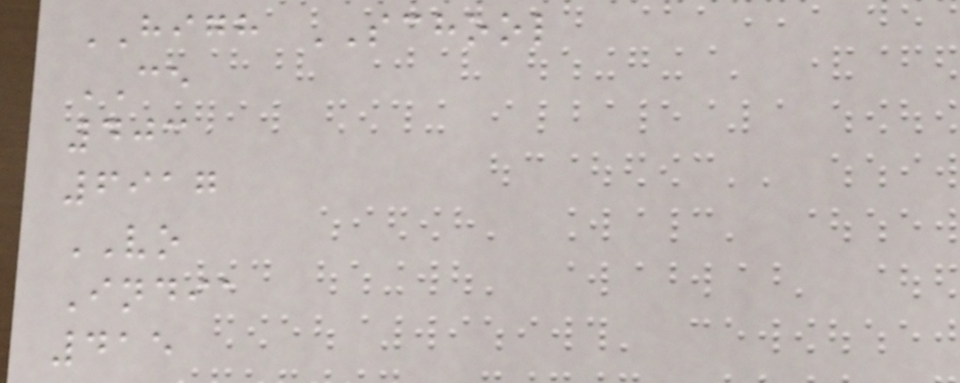HIGH SCHOOL
CE
403
6917
VO
India
415
